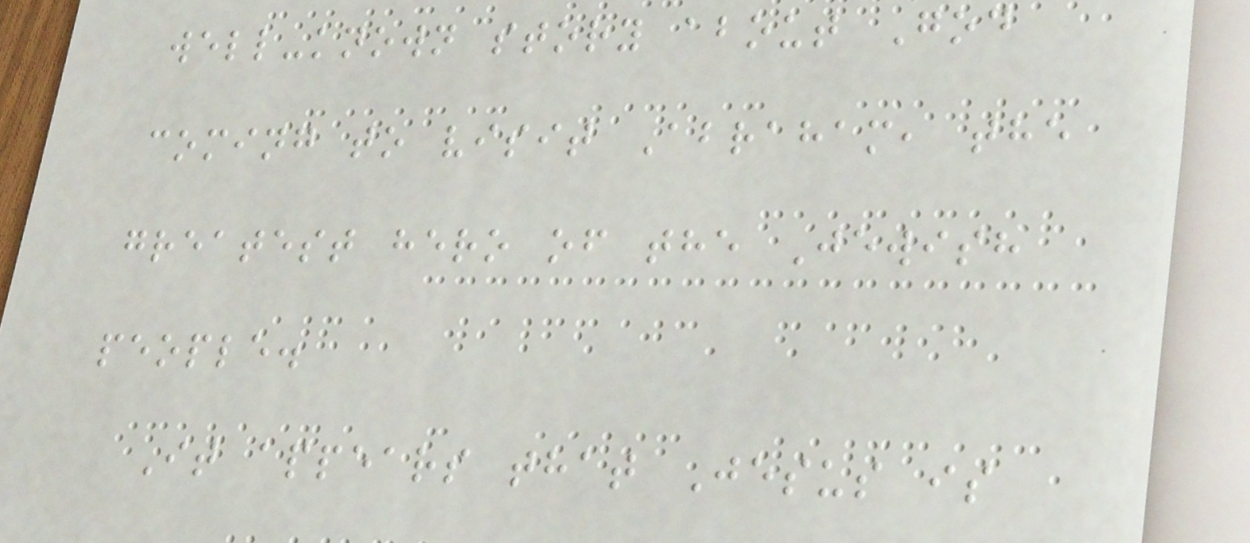well-known story about God
coming to visit Abraham, the
greatest hero of the Jewish
people.
It appears that Jesus is
